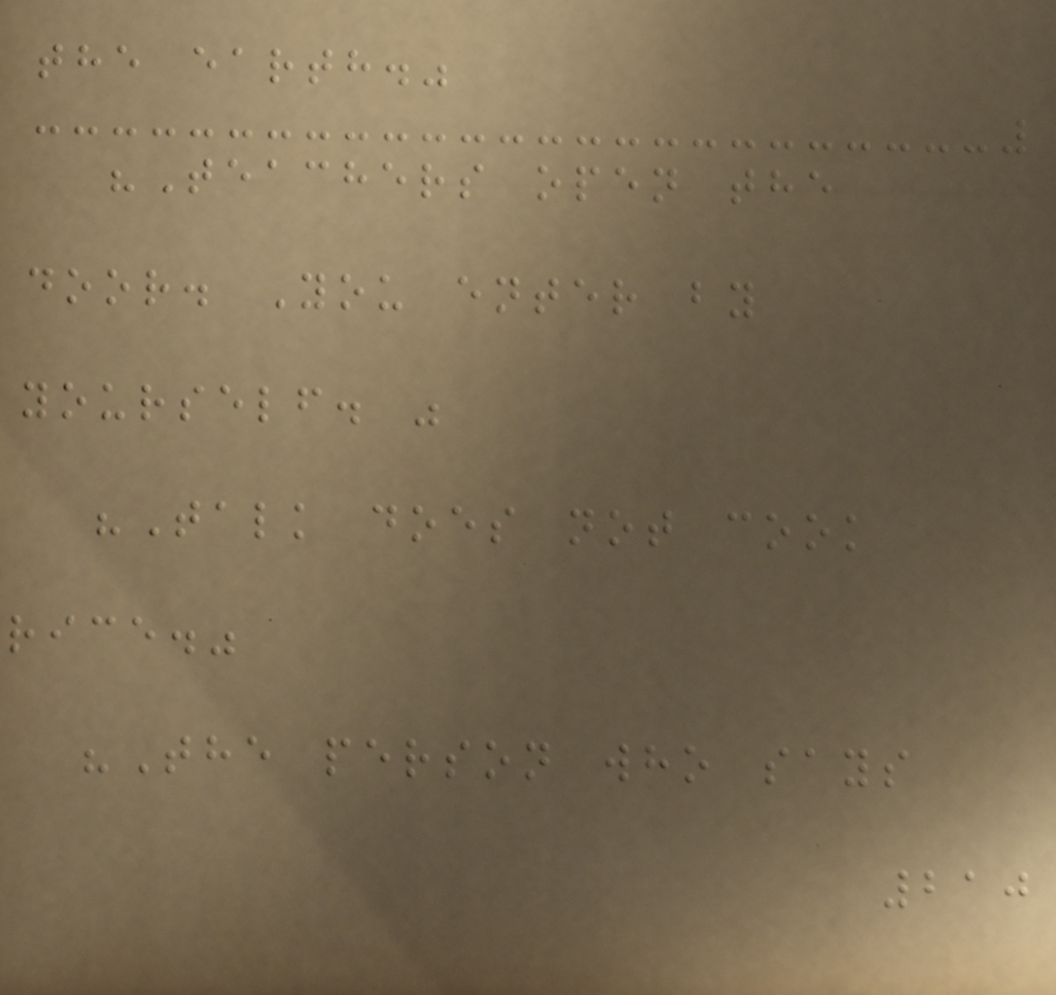the earth."
"Teachers open the
door. You enter by
yourself. "
"Talk does not cook
rice."
"The person who says
210
